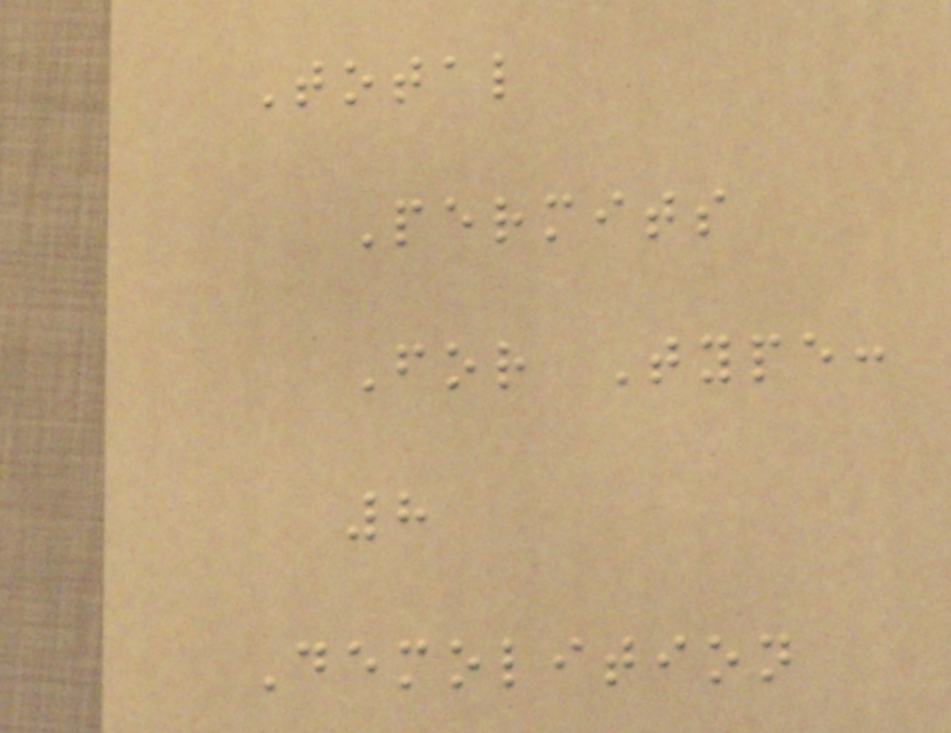Total
Permits
For Type:
8
Demolition
